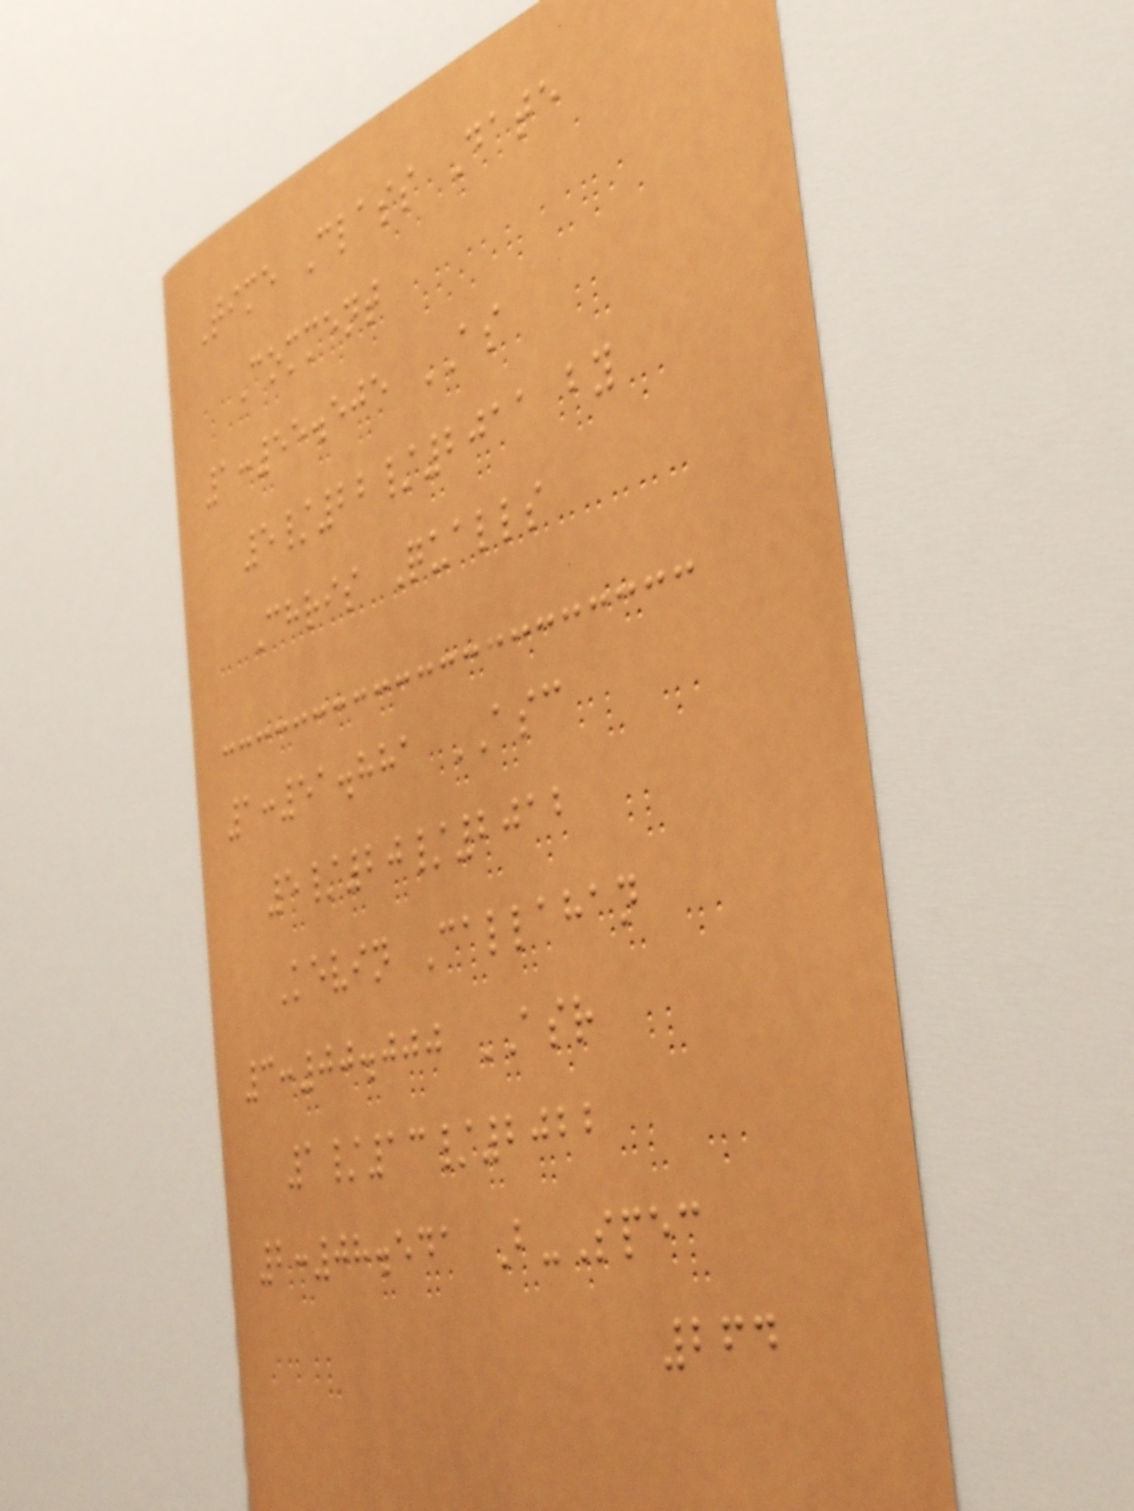Time Class Date
Comment
1:55.505 AS
5/22/2011 by
Chris Qualls
1:51.881 ASC
5/20/2012
Kevin Callahan
3:00.000 ASR
1/13/2022
2:08.541 B-Spec
264
